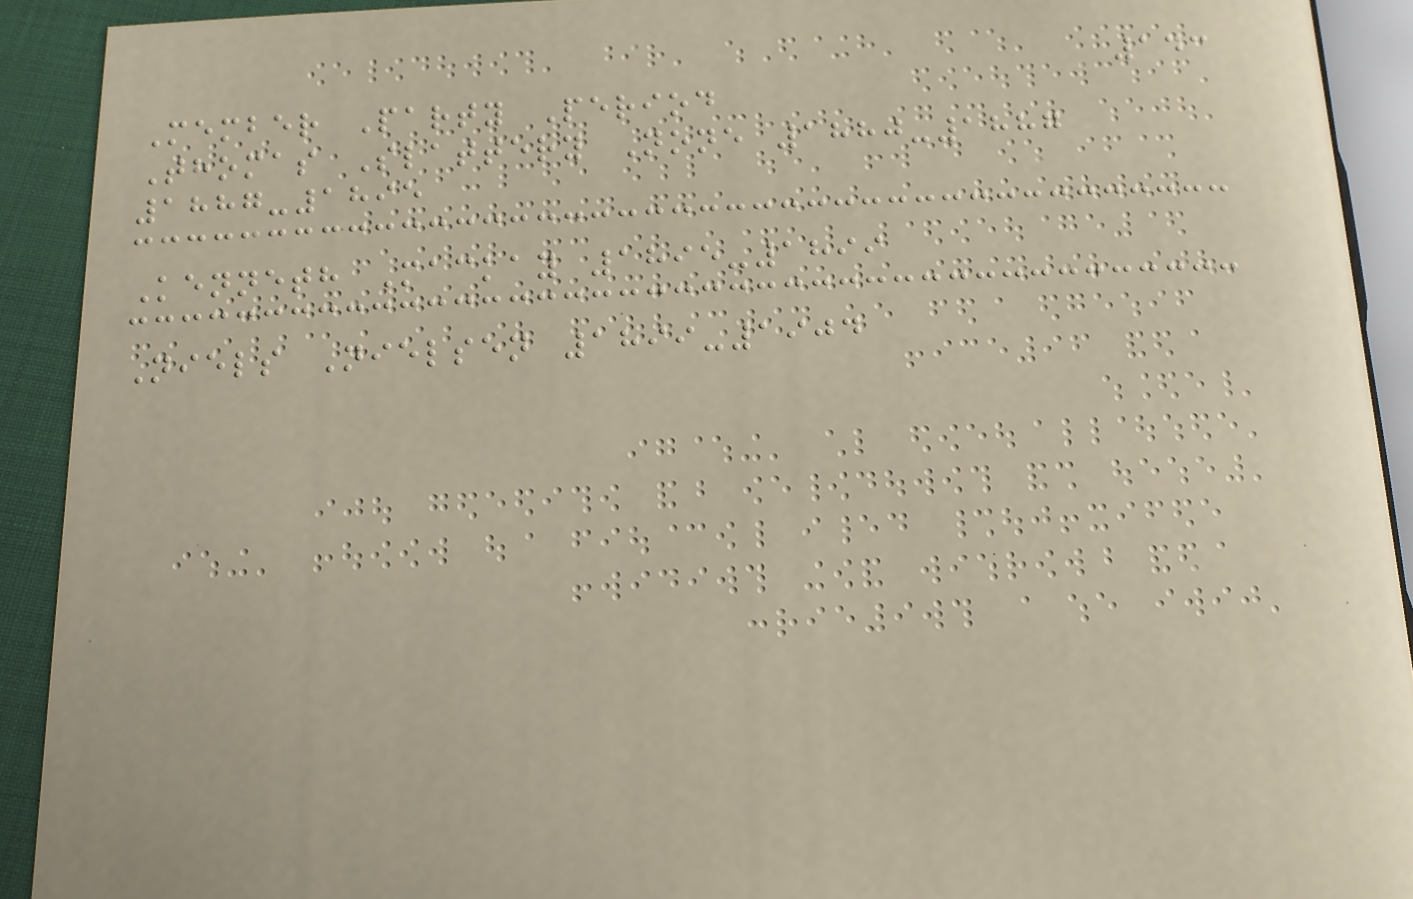143
Member Party Period
Thomas Slattery None 1880-1887
1887-1895
Kenneth Mackay 1895-1899
Niels Nielsen 1899-1904
